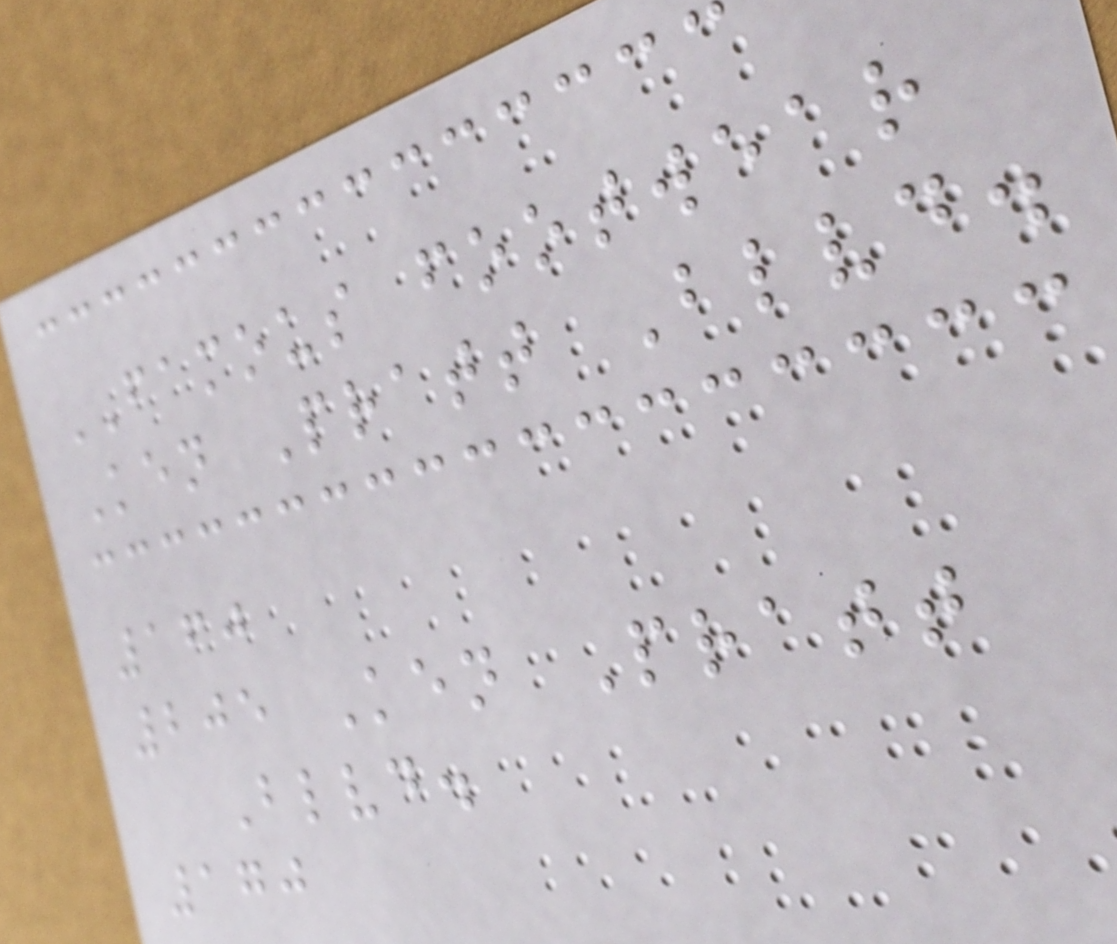FAMOUS footwear
Ken Pratt Blvd.
160
205 Ken Pratt
Blvd.
170
